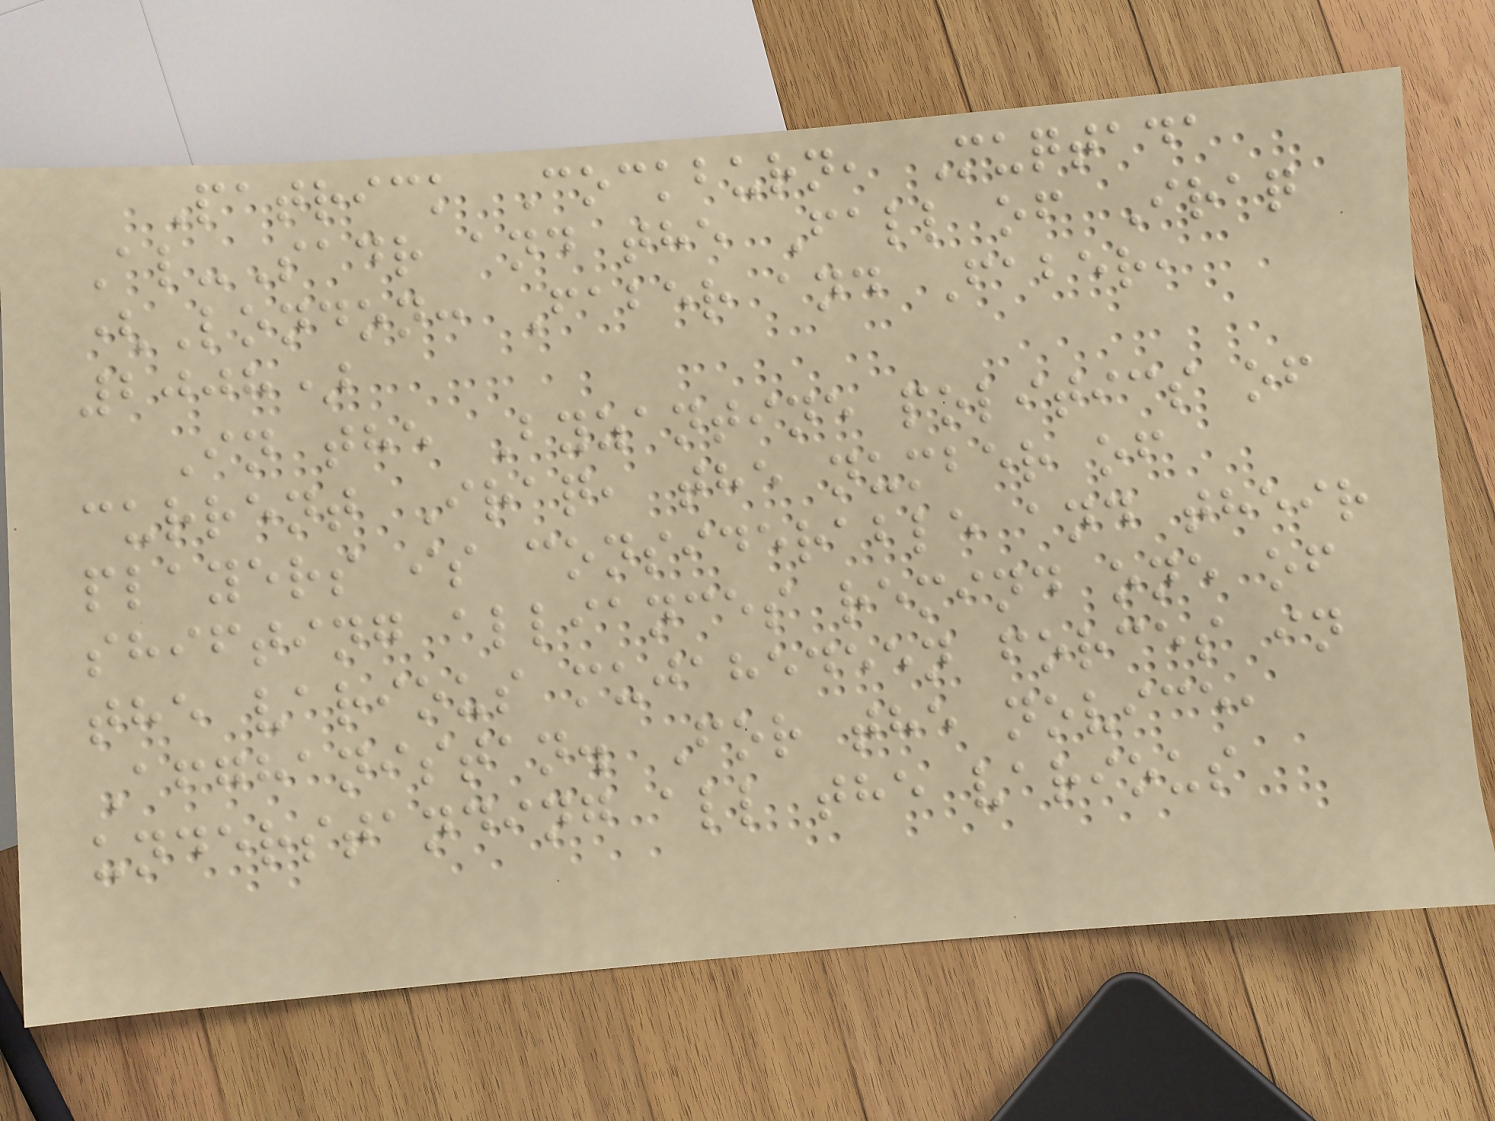Patrick Cockburn, Muqtada
Al-Sadr and the Fall of Iraq
(London: Faber and Faber,
2008)
In the Byzantine politics of
current Iraq, the number of
players is considerable and their
shifting alliances remind one of
the various mujahedeen forces in
Afghanistan. For the novice,
understanding all the various
